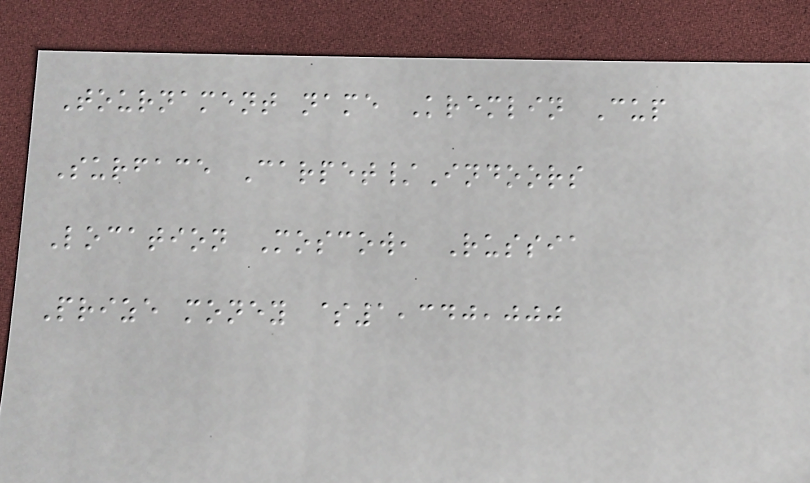Tournament name Kremlin Cup
Surface Carpet/Indoors
Location Moscow, Russia
Prize money $1,340,000
